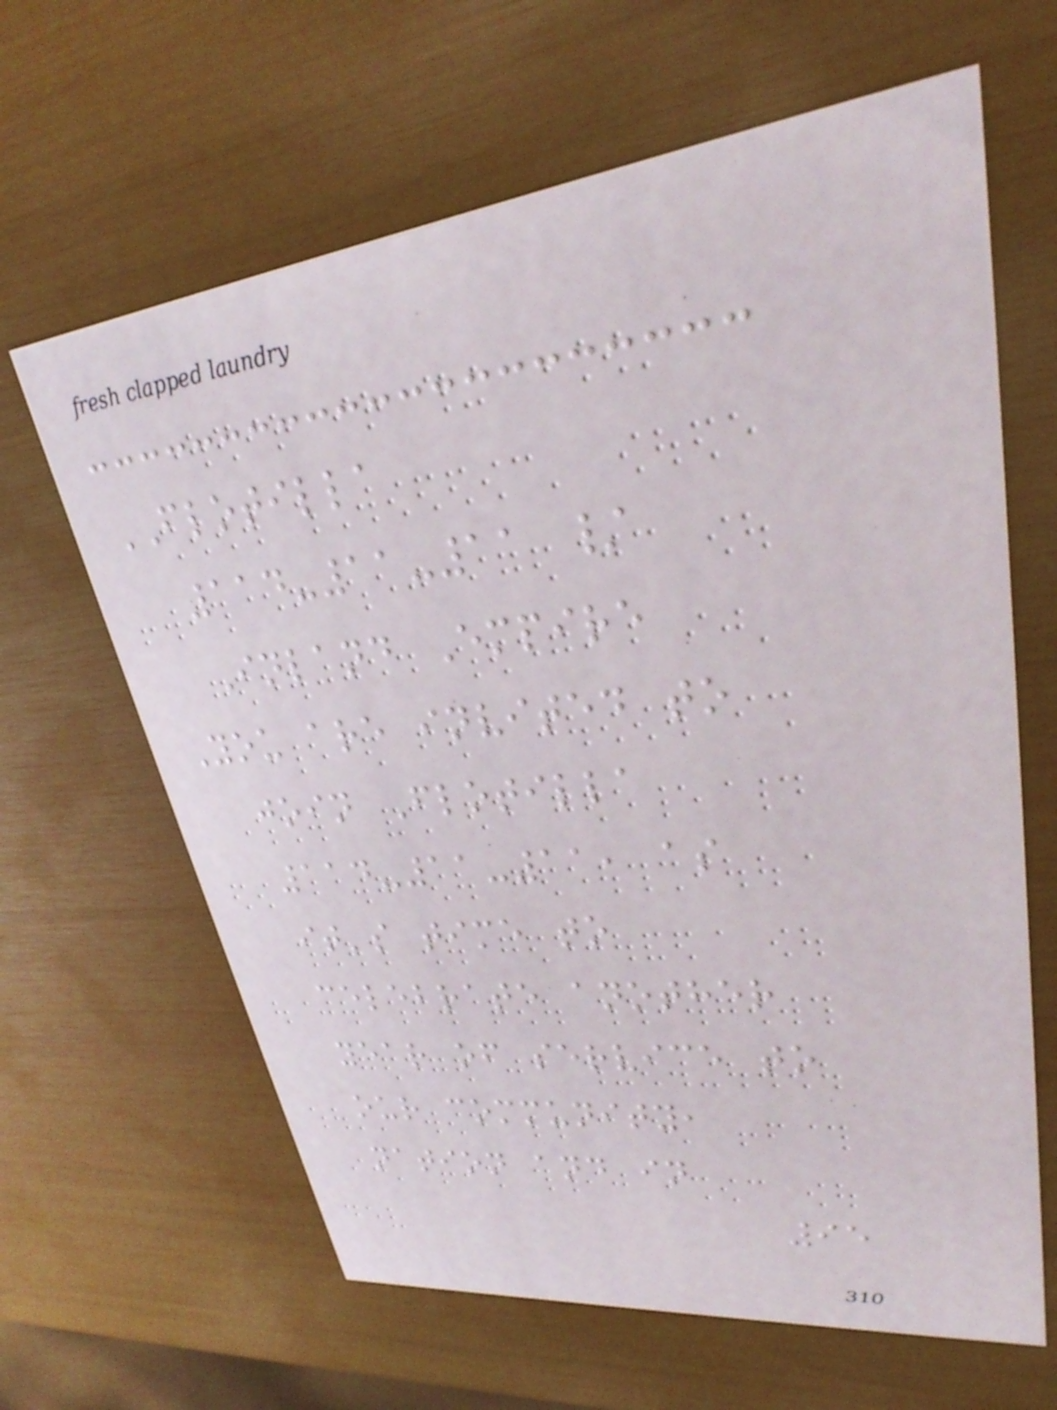FLOTILLA
114-11-11 /
Inland Empire
You are invited to
join Flotilla
114-11-11, as
it's time to
celebrate another
year of service to
our community,
nation and in
95
